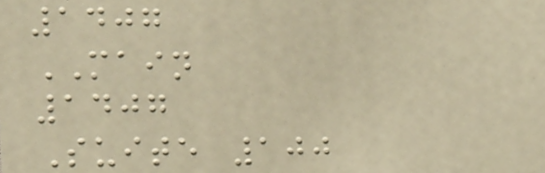1407
MAIN
1407
Suite 100
